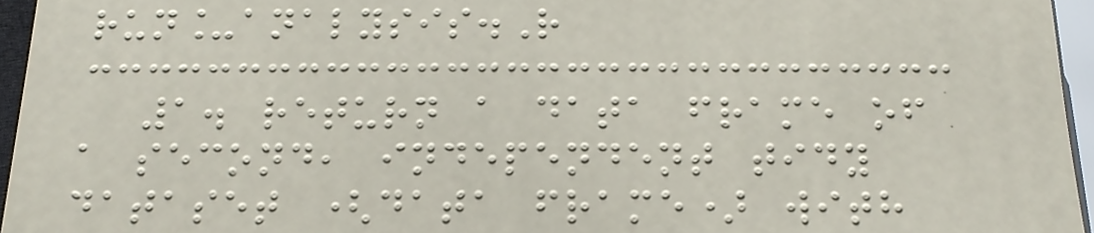run_analysis.R
1. return a data frame of
a second, independent tidy
dataset (data frame) with
